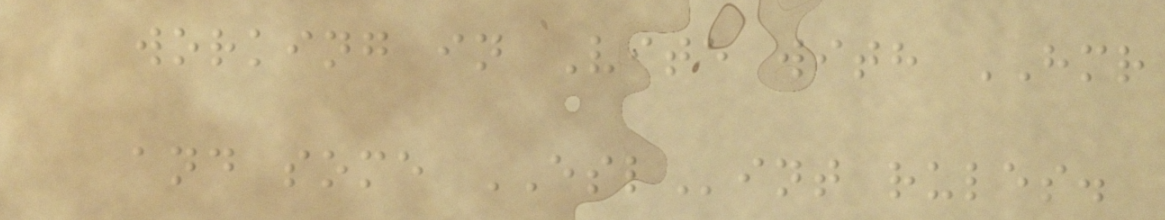working in Vite with HMR
and some ESLint rules.
